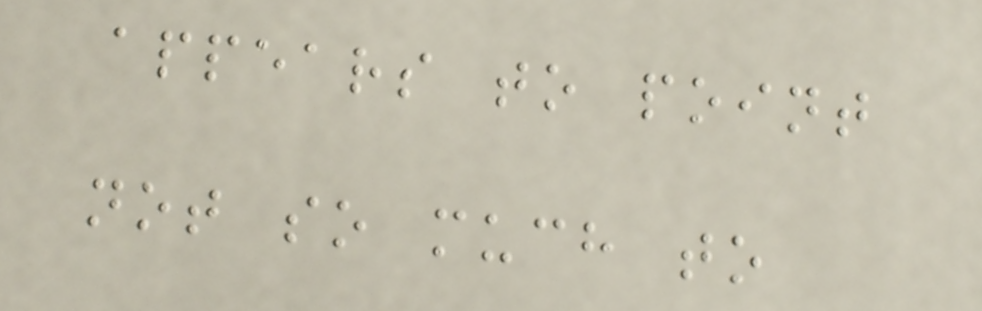appears to point
not so much to
